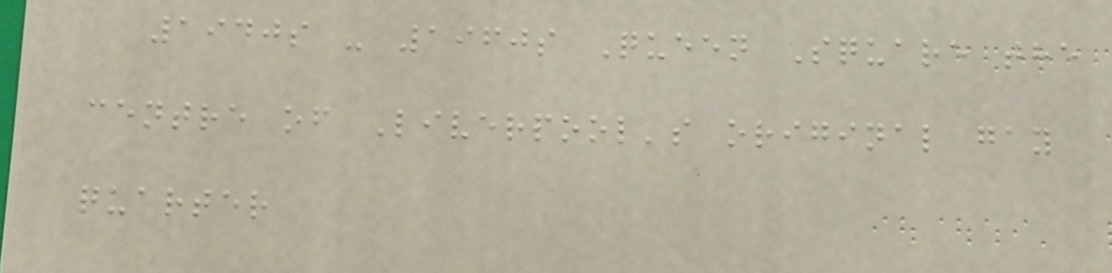1940s - 1960s Queen Square the
centre of Liverpool's original gay
quarter
